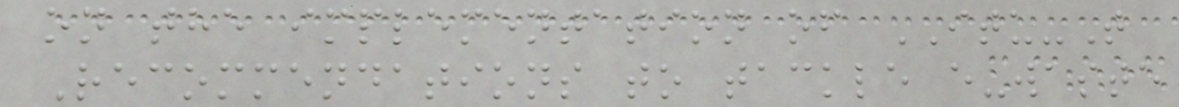on the implementation of ITU-T
Recommendations to tackle e-waste
